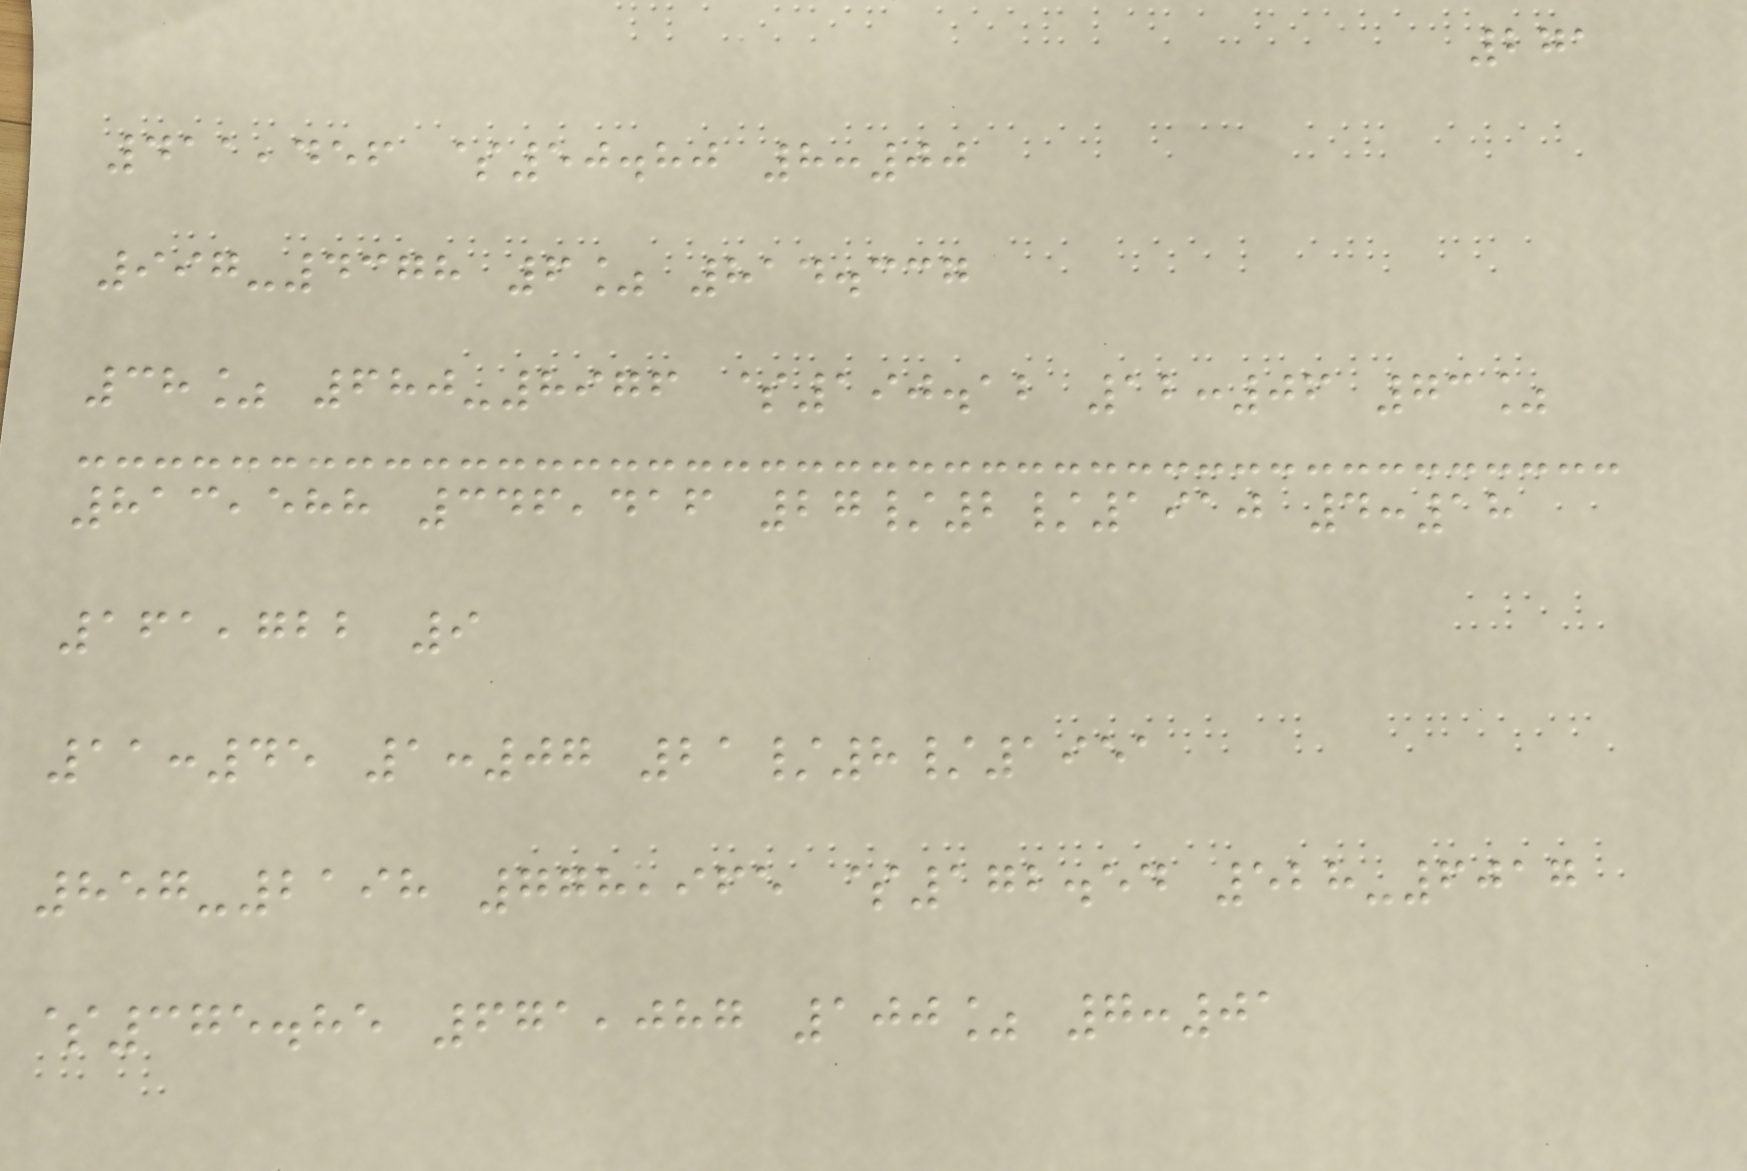271
411,456 $50.80 8:00
997-4378 6% 814.337
38% 680-8976 $190.12 12:06 73%
813,588 346,416 27/2/1910 4:18
161,722 9
11:45 1:07 21/8/1951
857-2198 778,965 $172.54 528-6017
$375.85 671,087 100% 7:01
